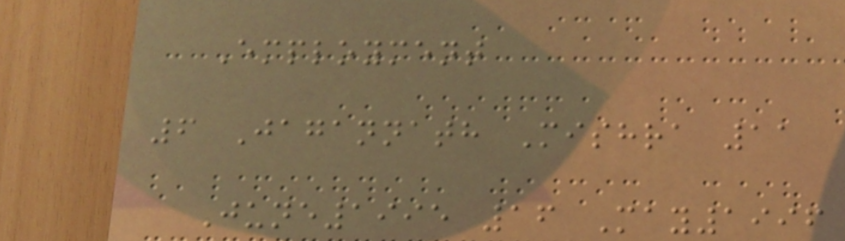Employment
6 Jagannath Mishra 11
June1995 16 May1996
